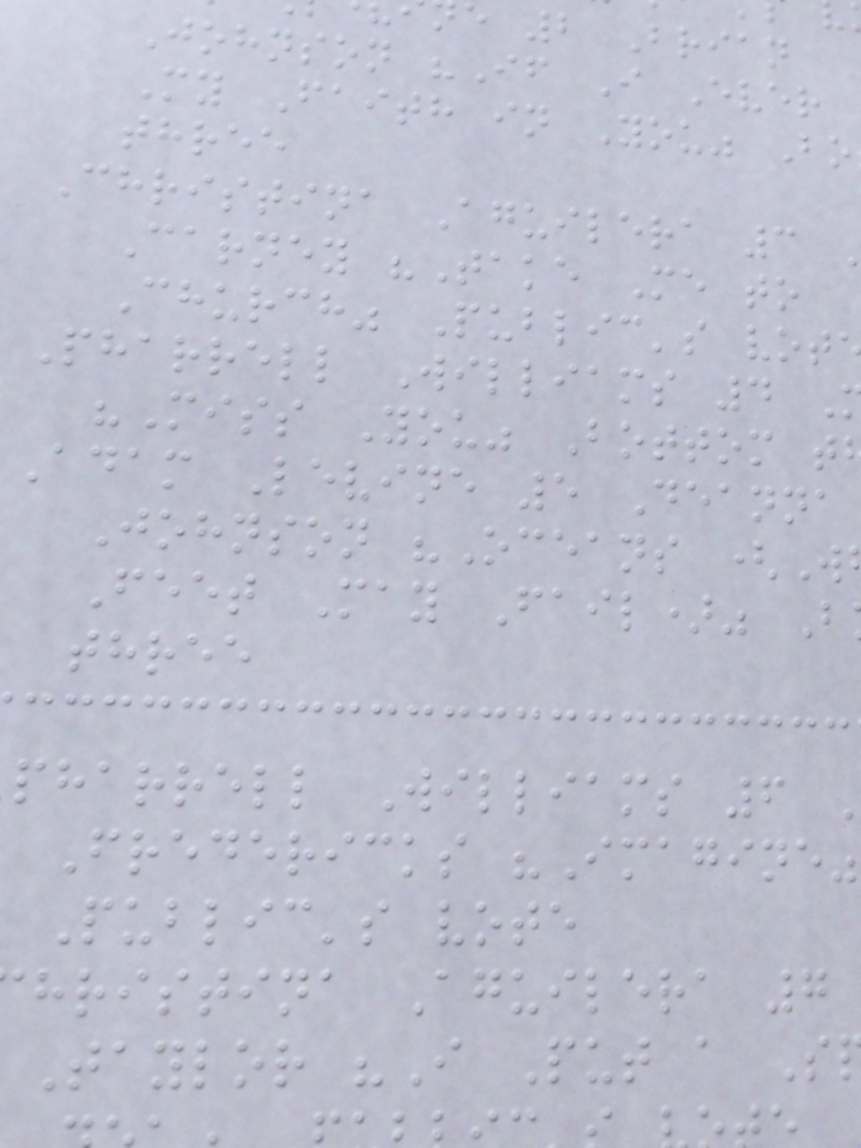e 2 Brian
Johnson "If I Ever
My Faith in You" Bo
three
Christina Aguilera 3
Carney "Take Me to
Church" Public's vot
Pharrell Williams 4
"Miss You" Bottom t
Adam Levine 5 Deanna
Johnson "Oceans (W
Feet May Fail)" B
three
pharrell Williams 6
Fredericks "Imagine"
Public's vote
hristina Aguilera 7
Taylor "I Put a S
